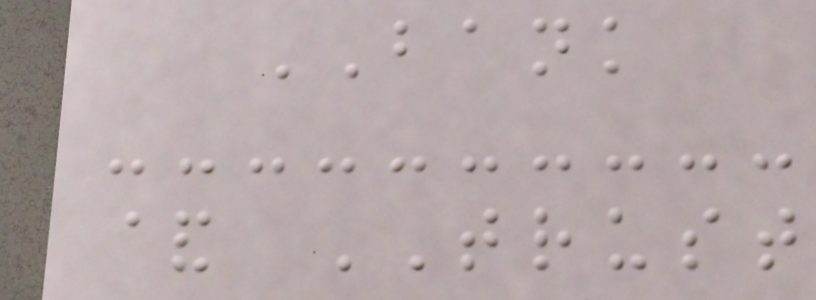BANK
& TRUST
